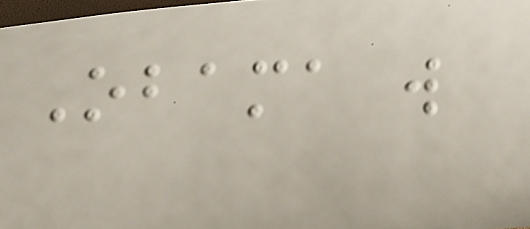Obama will
